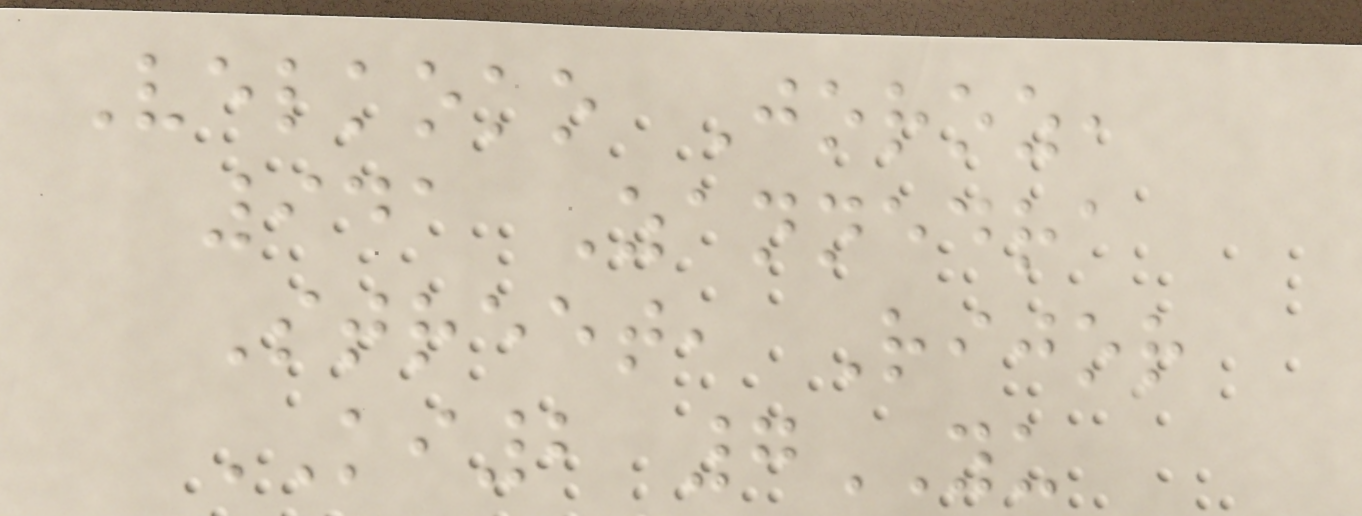Velkoko Joroz,
941 Zannedra
Street, Rijor
KI2 7YU
